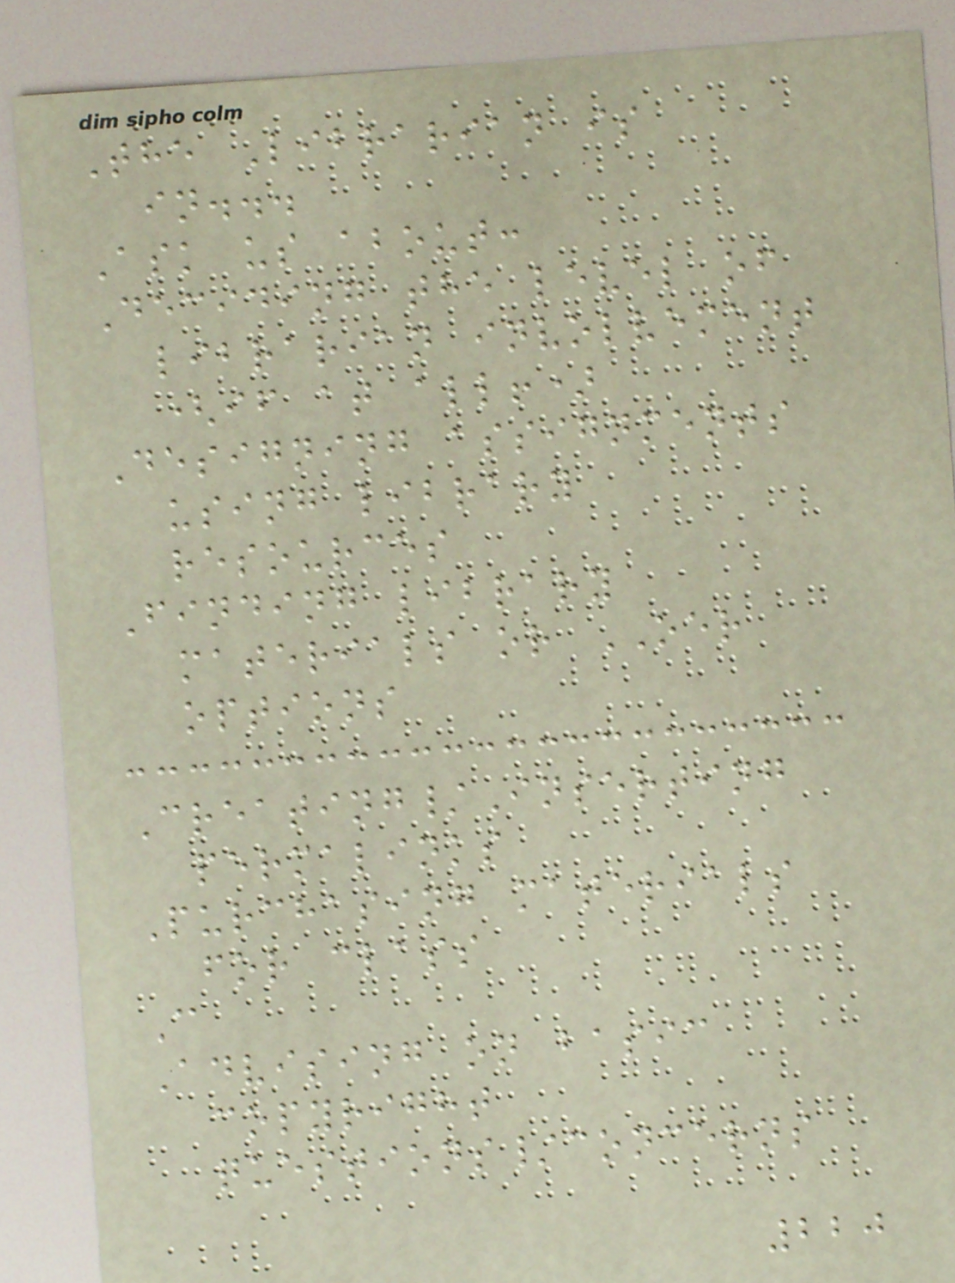The Librarian is
in...
Ask us about:
Deciding the level of
librarian involvement
(if at all!)
Designing assignments
using library
resources
Finding library
materials or OER
options
Creating/Inserting
permalinks
Purchasing materials
for class
C
Advising on basic
copyright
questions/concerns
220
